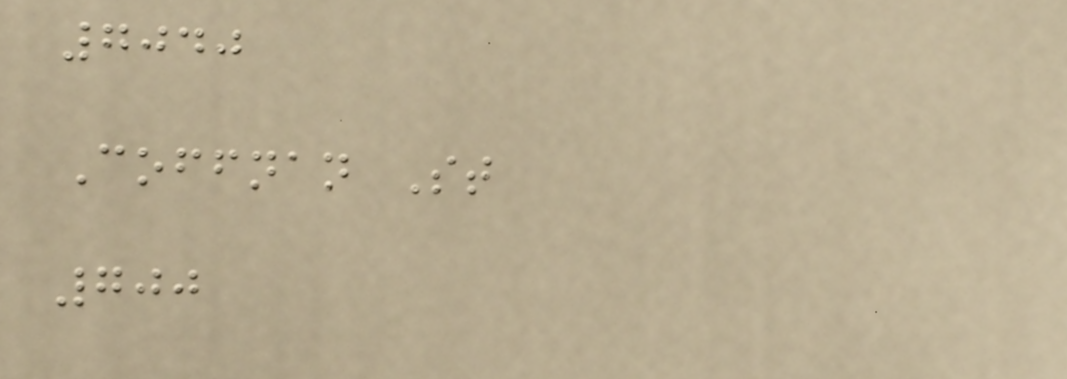7040
Coffnan St
700
